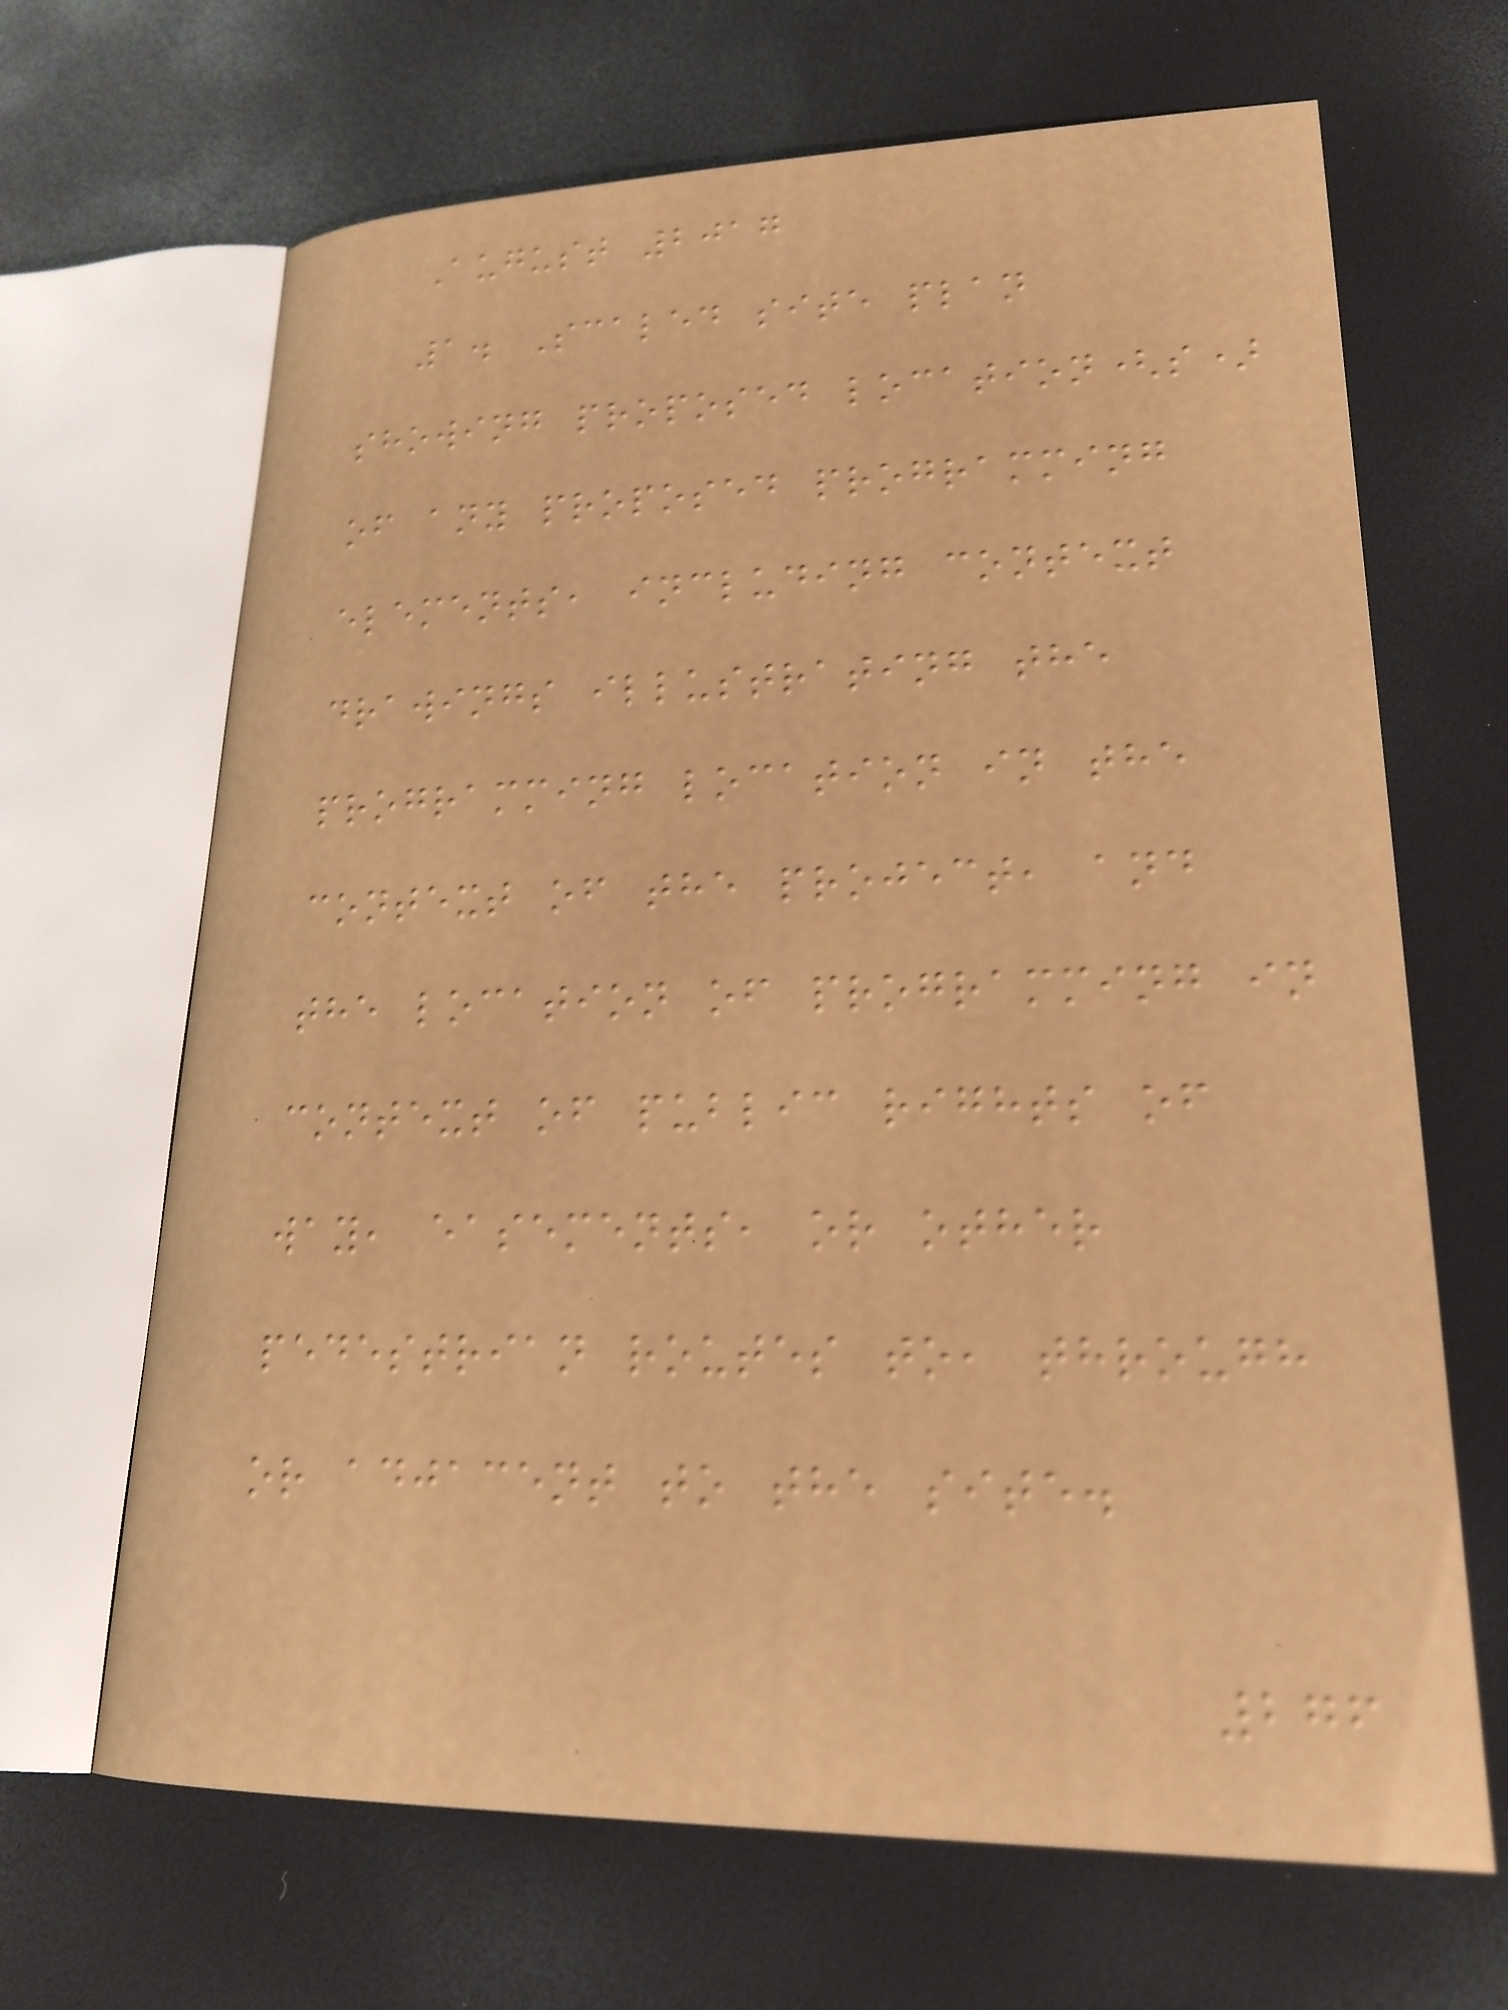August 2017
1. Scaled site plan
showing proposed location(s)
of any proposed programming
elements, including context
drawings illustrating the
programming location in the
context of the project, and
the location of programming in
context of public rights of
way, easements, or other
pedestrian routes to, through
or adjacent to the site.
276
